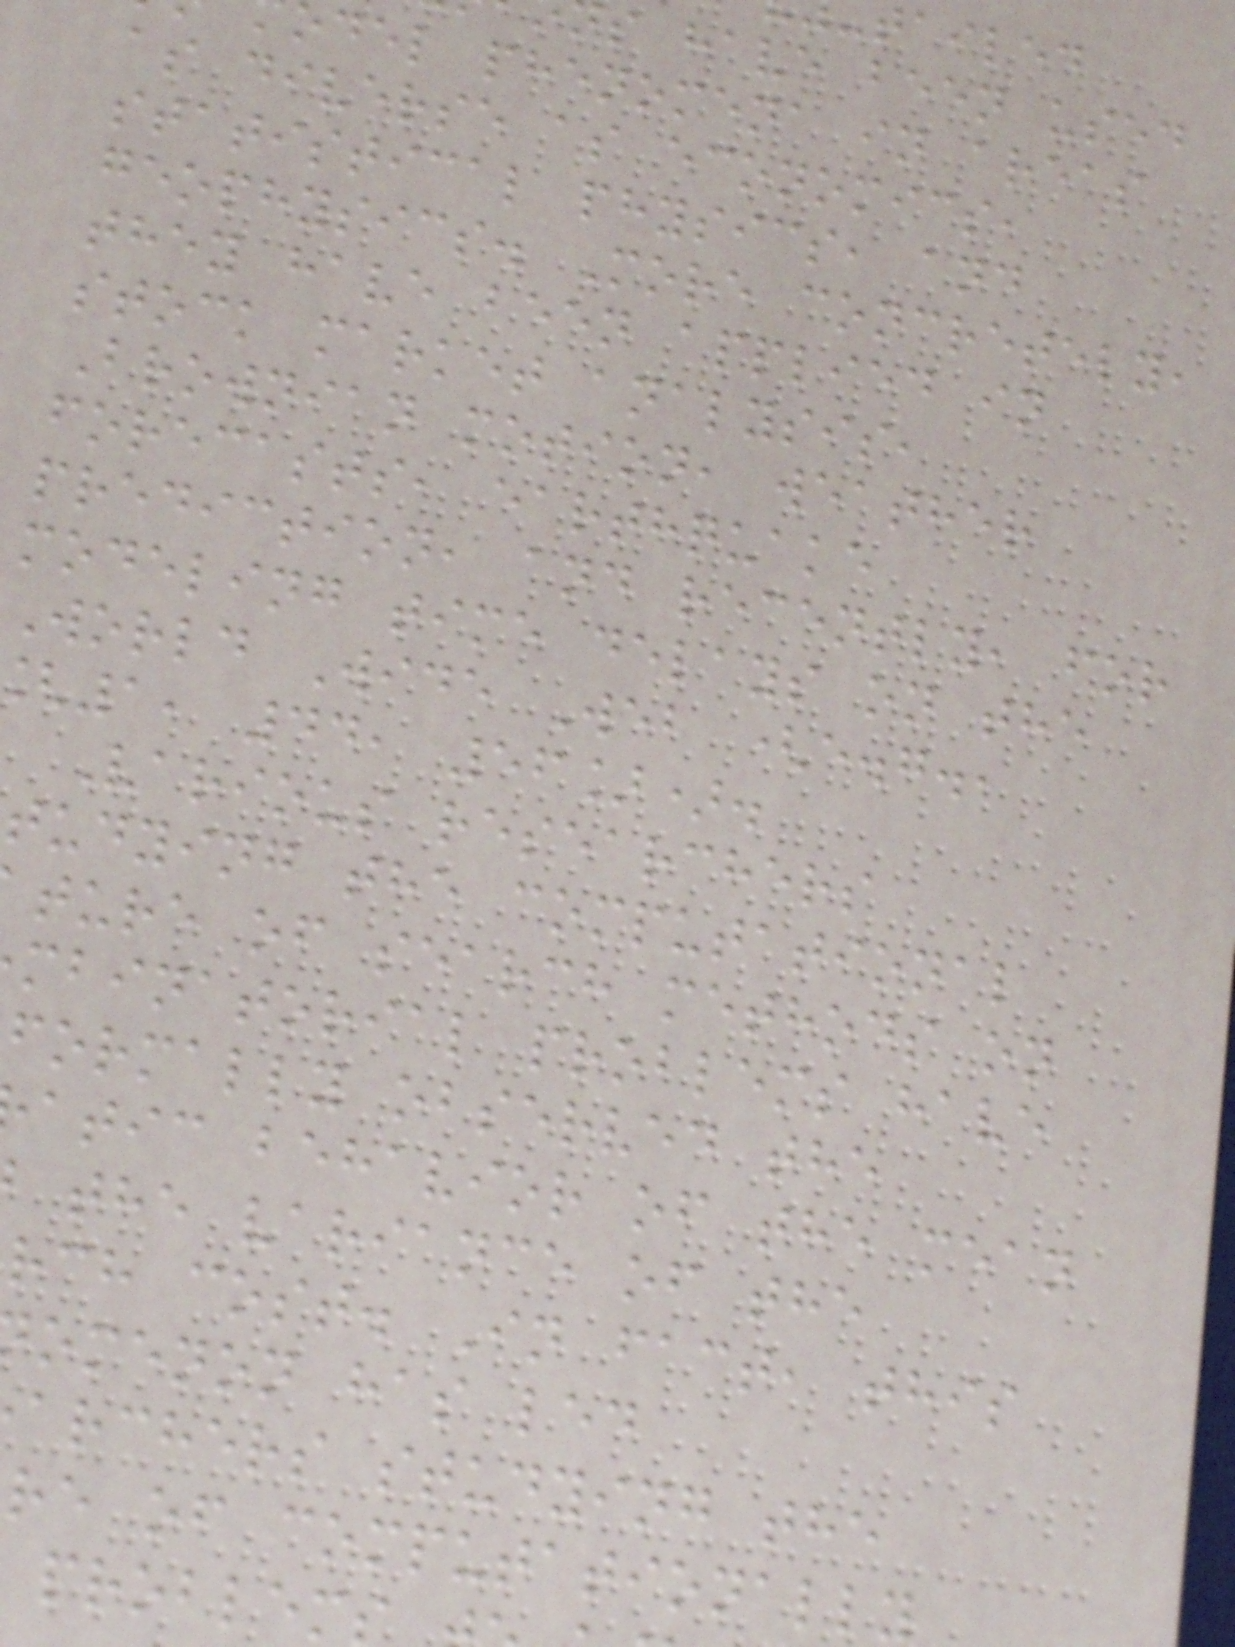tailed
s have been used
del phenomena in areas
as diverse as economics,
statistical physics, and
geophysics. More concretely,
they have been applied in
stock market analysis,
Brownian motion, weather
forecasts, earthquake
prediction, and recently, for
modeling time delays on the
World Wide Web (e.g.,
1, 44, 56]).
Various researchers
tudying the computational
ture of search methods on
mbinatorial problems have
formally observed the
atic behavior of the mean
the variance of the
rch cost. In fact, this
omenon has led
archers studying the
re of computationally
problem
